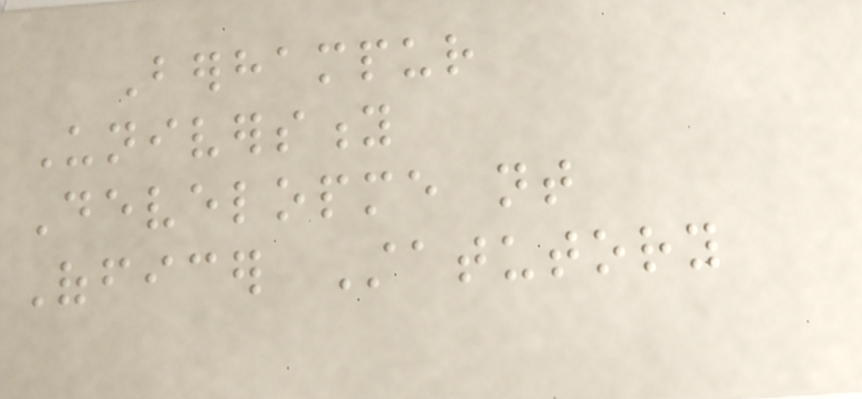Berhampur
University
Developme nt
Officer Statutory
